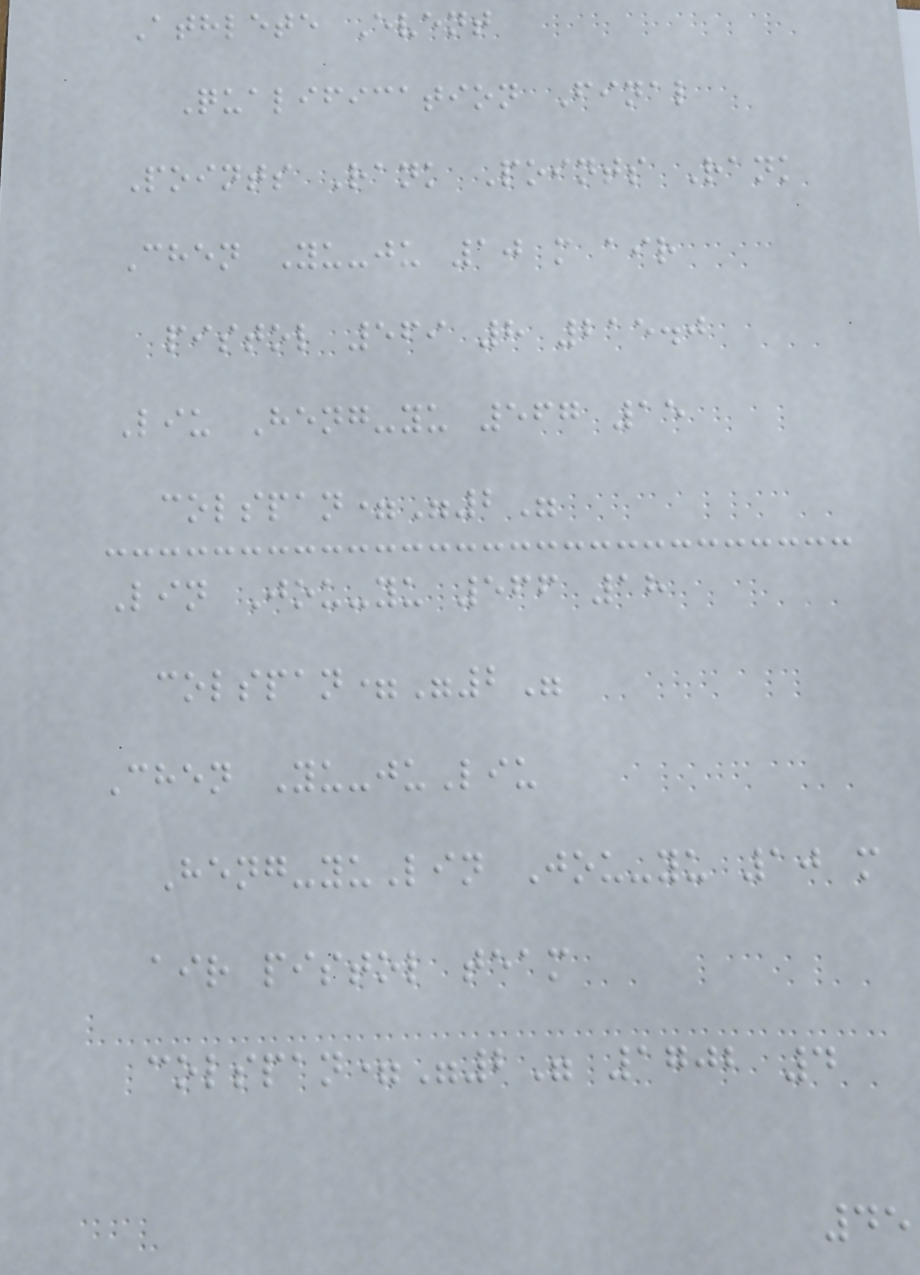Athlete Event
Qualification Final
Points Rank Points Rank
Chen Yu-ju 10 m air
pistol 569 8 215.0
Liu Heng-yu 567 15
colspan="2"
Lin Jou-yu 566 18
colspan="2"
Chen Yu-juLiu
Heng-yuLin Jou-yu 10 m
air pistol team
colspan="2" 1702 4
45
